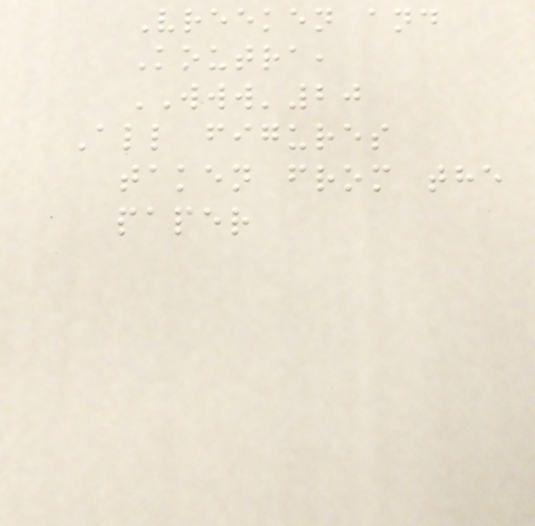Vreeken and
Koutra,
WWW'20
All figures
taken from the
paper
